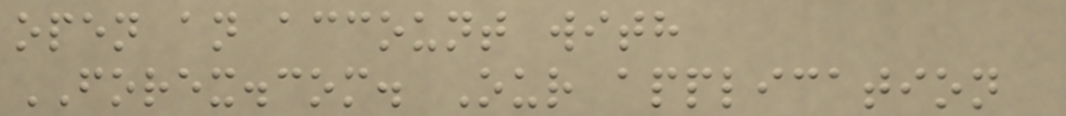open an account with
FOREX.com. Our application
